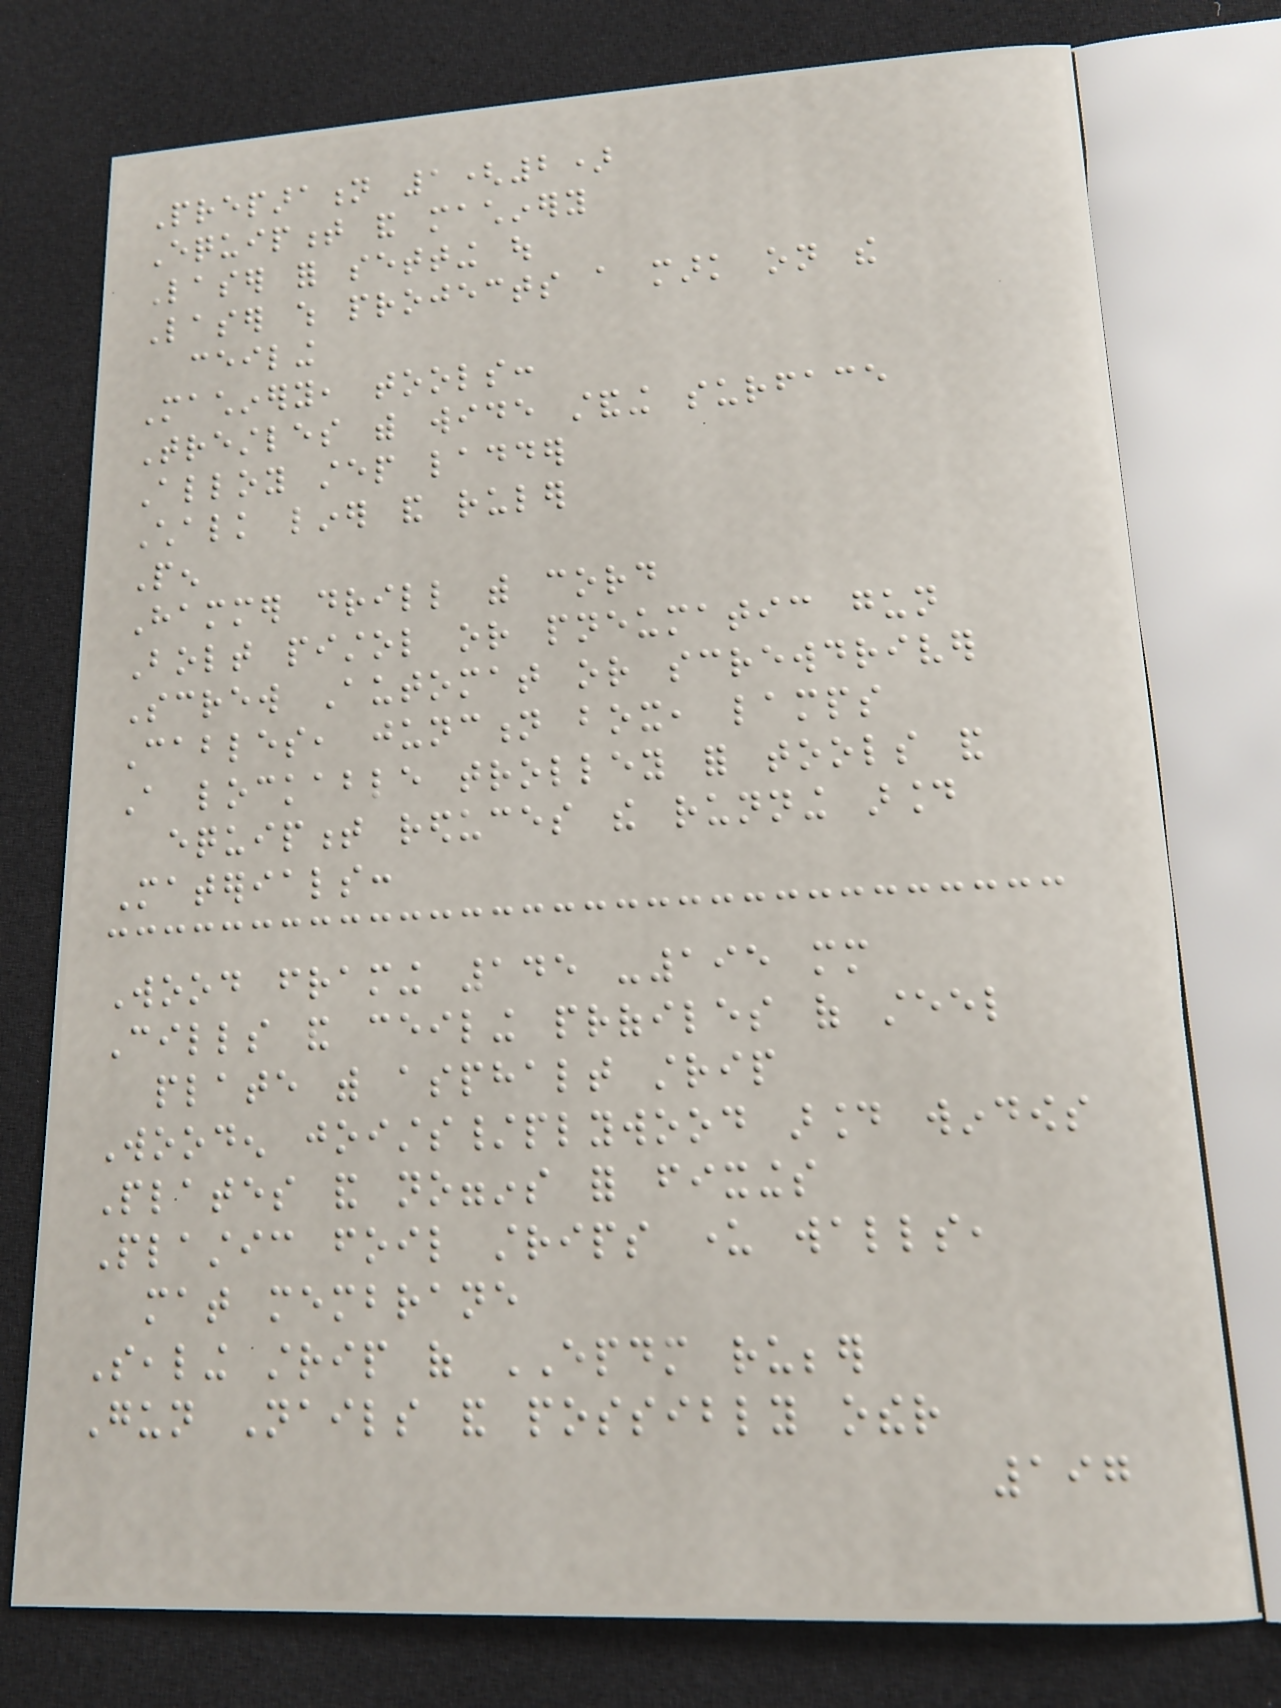Preparation 1(2)
Equipment and machinery
Laser for setting out
Laser which projects a mark on the
ceiling
Machinery, tools:
Trestles with wide standing surface
Alloy step ladder
Chalk liner and ruler
Pen
Hammer drill with cord
Bolt pistol or pneumatic gun
Screw Automat or screwdriver
Cables, junction box, lamps
A lockable trolley for tools and
equipment reduces the running around
Materials:
Wood framing 145 -195 mm
Cills and ceiling profiles of steel
plate with asphalt strip
Wooden joists/plywood around windows
Plates and noggins for fixings
Plastic foil strips under walls,
mat membrane
Sealing strip of EPDM rubber
Gun Nails and possibly other
197
